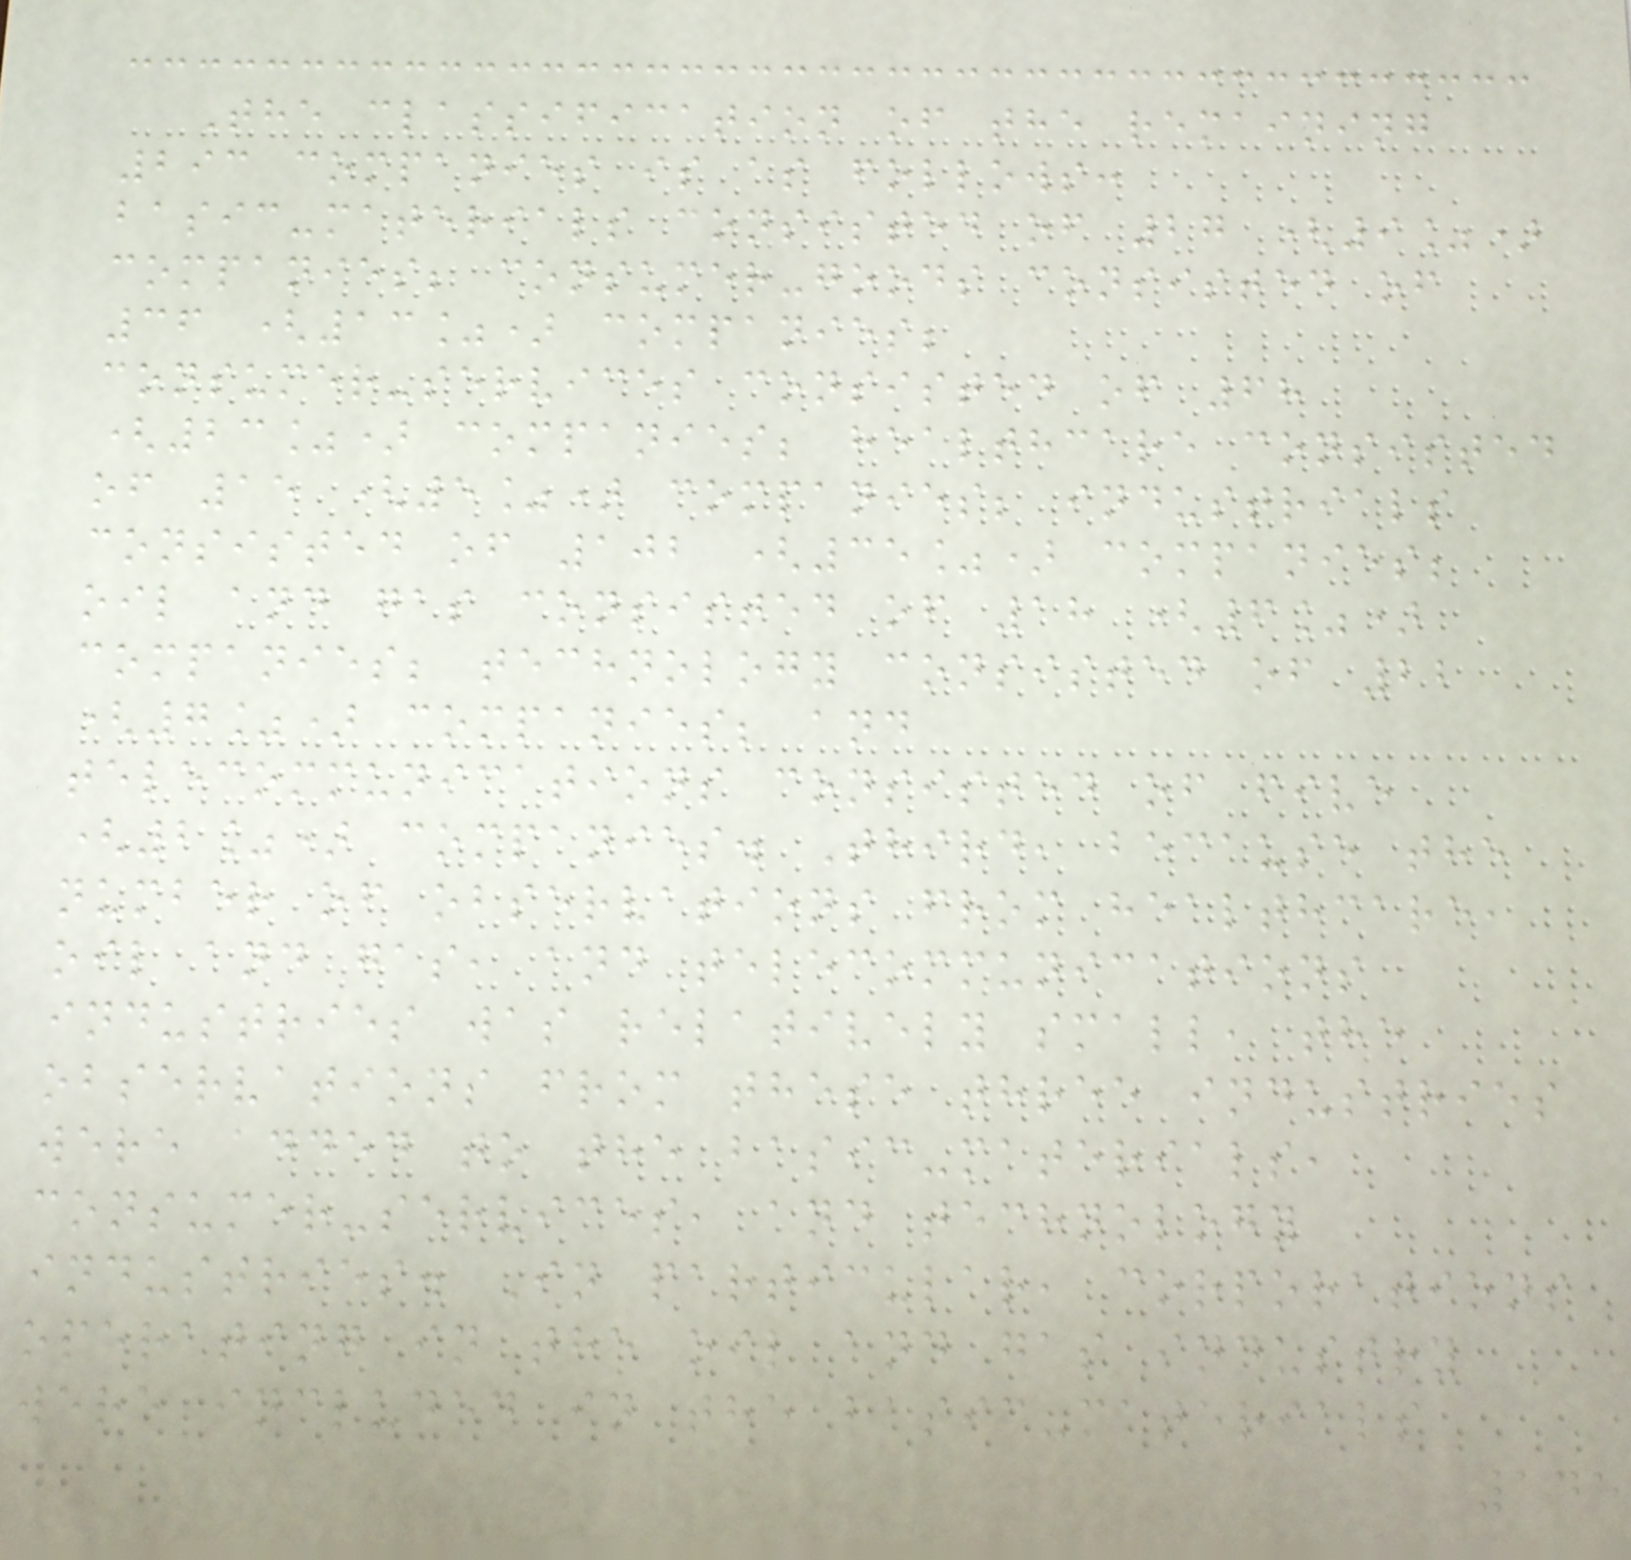The classification of the remaining
293 companies is as follows:
basic-materials consisted of 27 (9%)
companies; consumer-goods consisted of
36 (13%) companies;
consumer-services consisted of 68
(23%) companies; healthcare consisted
of 15 (5%) companies; industrials
consisted of 102 (35%) companies;
oil and gas consisted of 18 (6%)
companies; technology consisted of 22
(7%) companies; and
telecommunications consisted of five
(2%) companies. Third, because the
number of observations from healthcare,
oil and gas, and telecommunications
industries was relatively small, the
observations from these three industries
were added to the basic-materials,
consumer-services, and technology
industries. In particular, corporations
operating in the oil and gas industry
were included in the basic-materials
145
